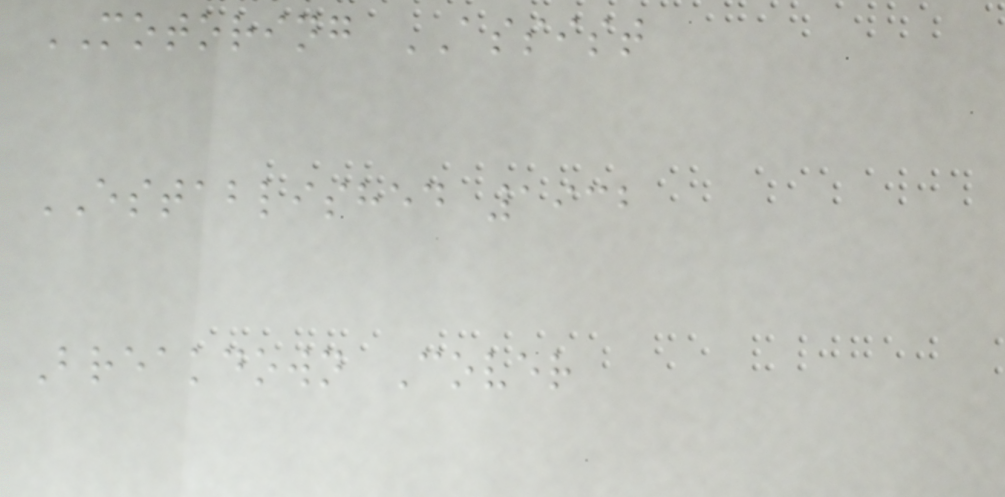MOTORING ASSIST
ESTABLISHED 1932
Breakdown Cover
